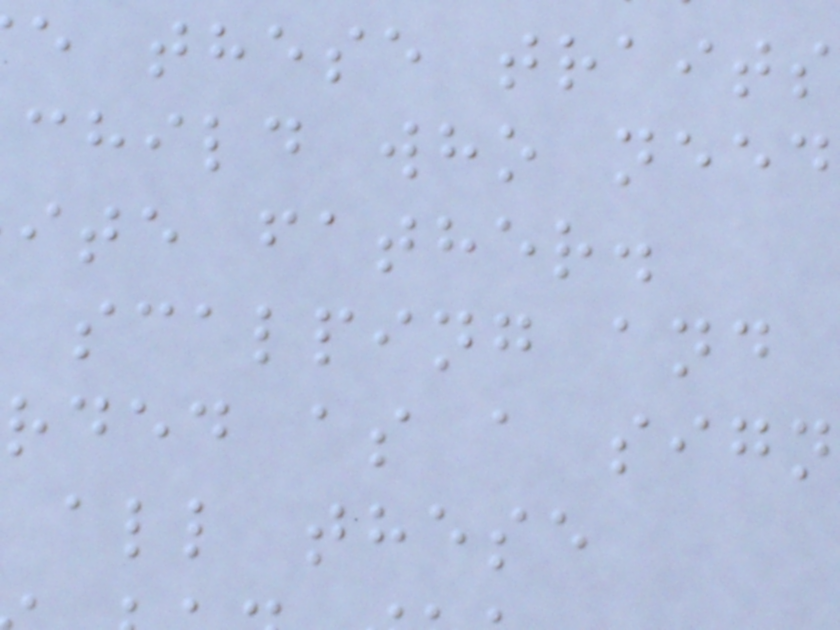e these traits
child who need
ite father.
scalping and
rded as a sign
all these
